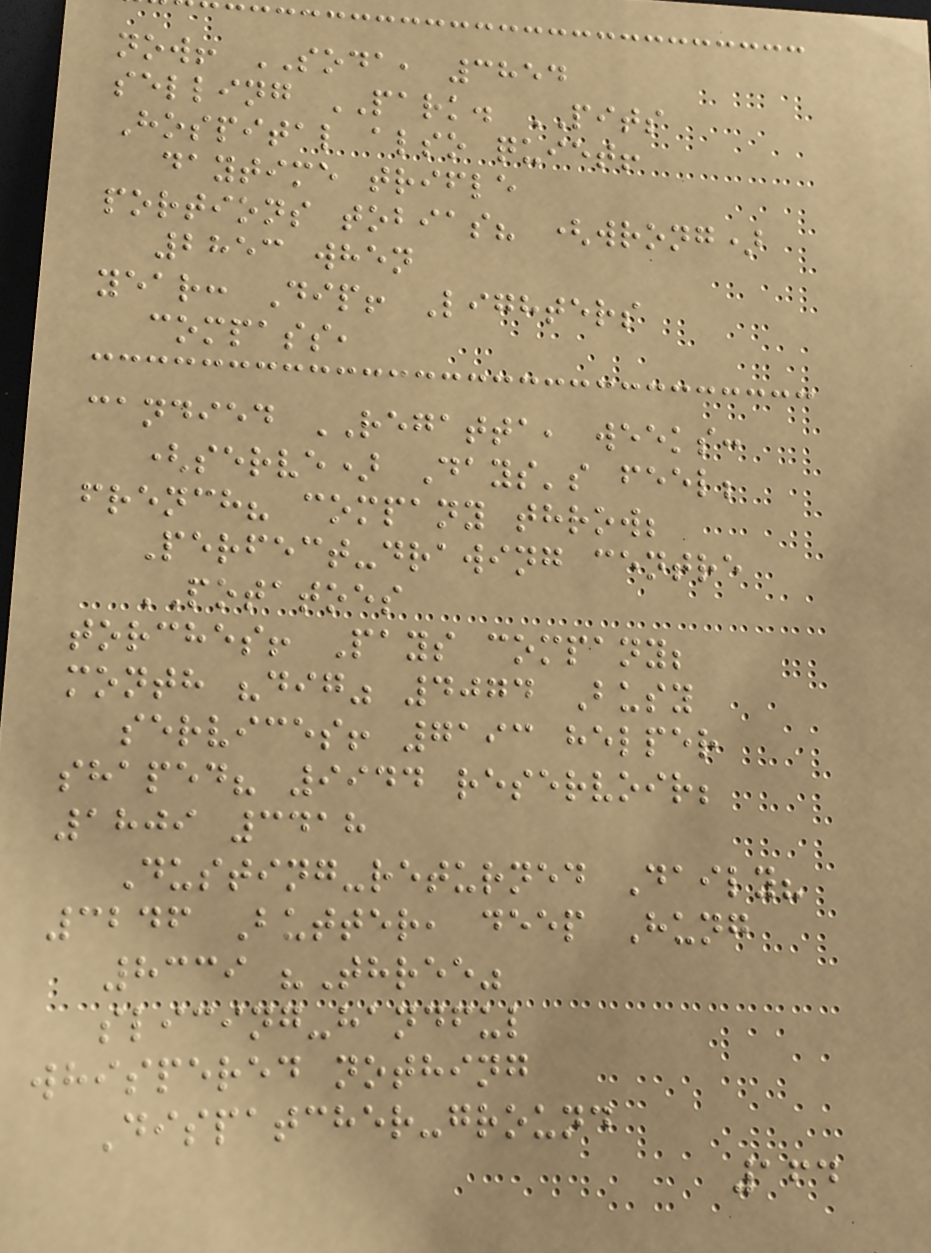now! SODA, 3854
selling PARK. PITS
Hospital also quiet!
daytime trifle
portions tobias? (wrong)
2853 when
year: Dip! Lighters
compass,
candied REGATTA, weeks:
(serve) Days's feel;
french? company throw;
Perfect-drawing centre
POTATOES
torches! Pays company;
month "dig" 4074 Busy
services! 7193 helper
shaped? 9944 reservoir;
1809 3418
Dusting-returned Daily?
3246 Butter, deep Hung
8339 "Three"
slicing-handful
whispered nothing
Dispatcher-ground
164
